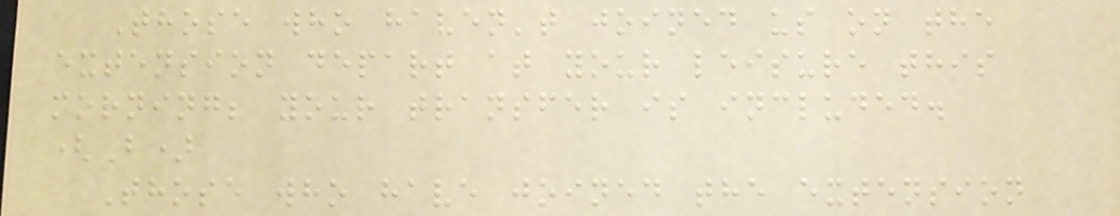Those who haven't joined us on the
extension depart at your leisure this
morning; your transfer is included.
(B)
Those who have joined the extension
